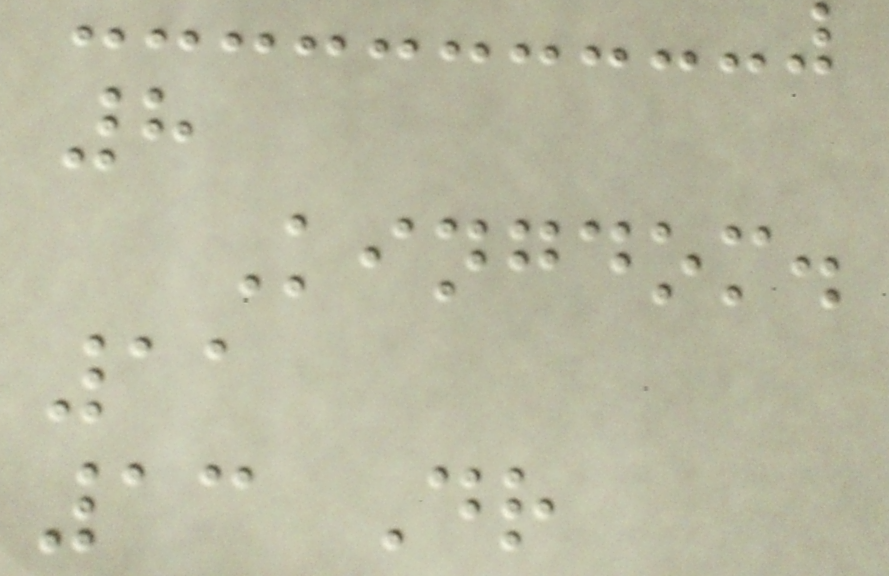8
Kingdom.
11
13 Dr
